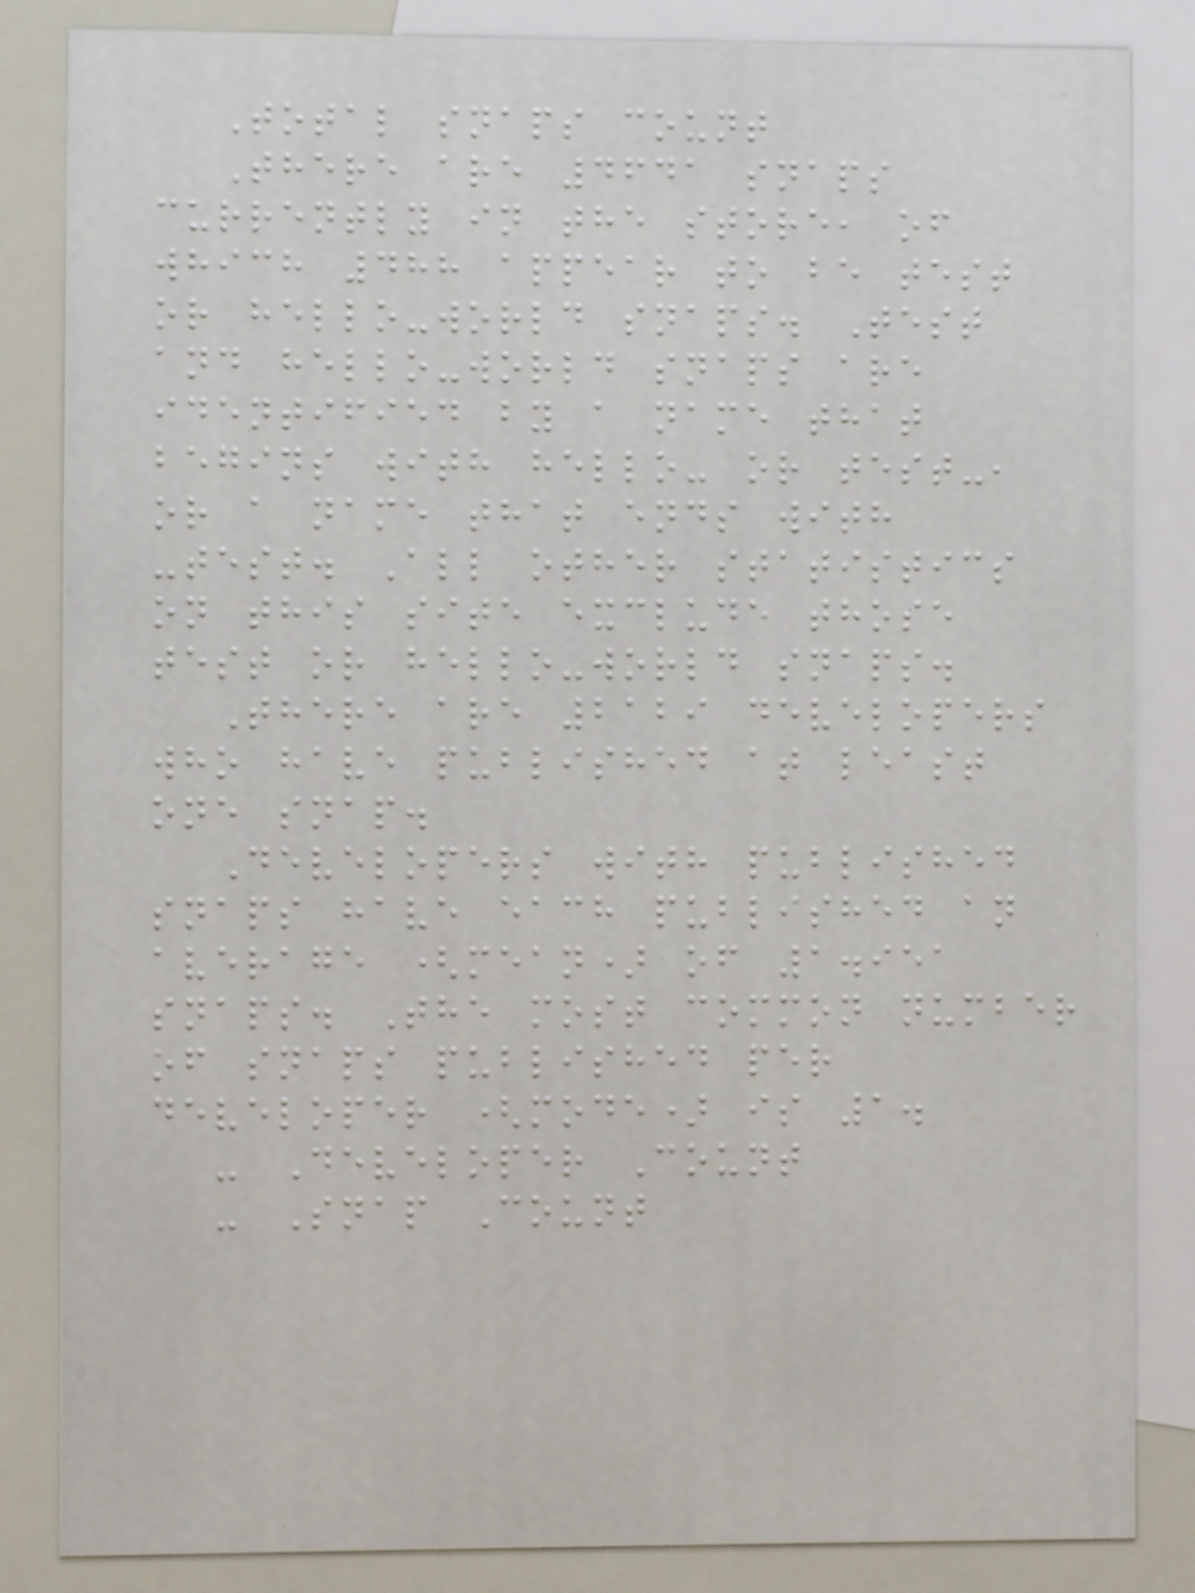Total snaps count
There are 4641 snaps
currently in the store, of
which 488 appear to be test
or hello-world snaps. Test
and hello-world snaps are
identified by a name that
begins with hello- or test-,
or a name that ends with
-test. All other statistics
on this site exclude those
test or hello-world snaps.
There are 2129 developers
who have published at least
one snap.
Developers with published
snaps have each published an
average (mean) of 1.951
snaps. The most common number
of snaps published per
developer (mode) is 1.
- Developer Count
- Snap Count
